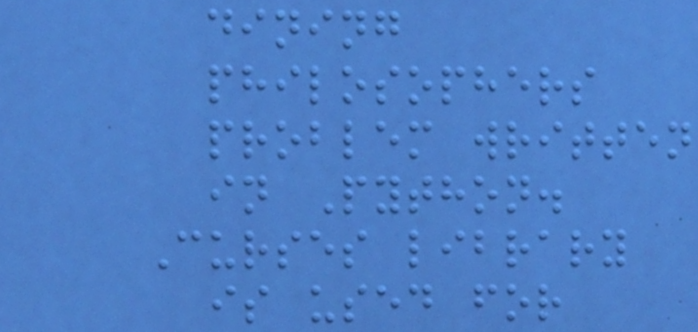dining
philosophers
problem written
in Python.
Curses library
is used for
